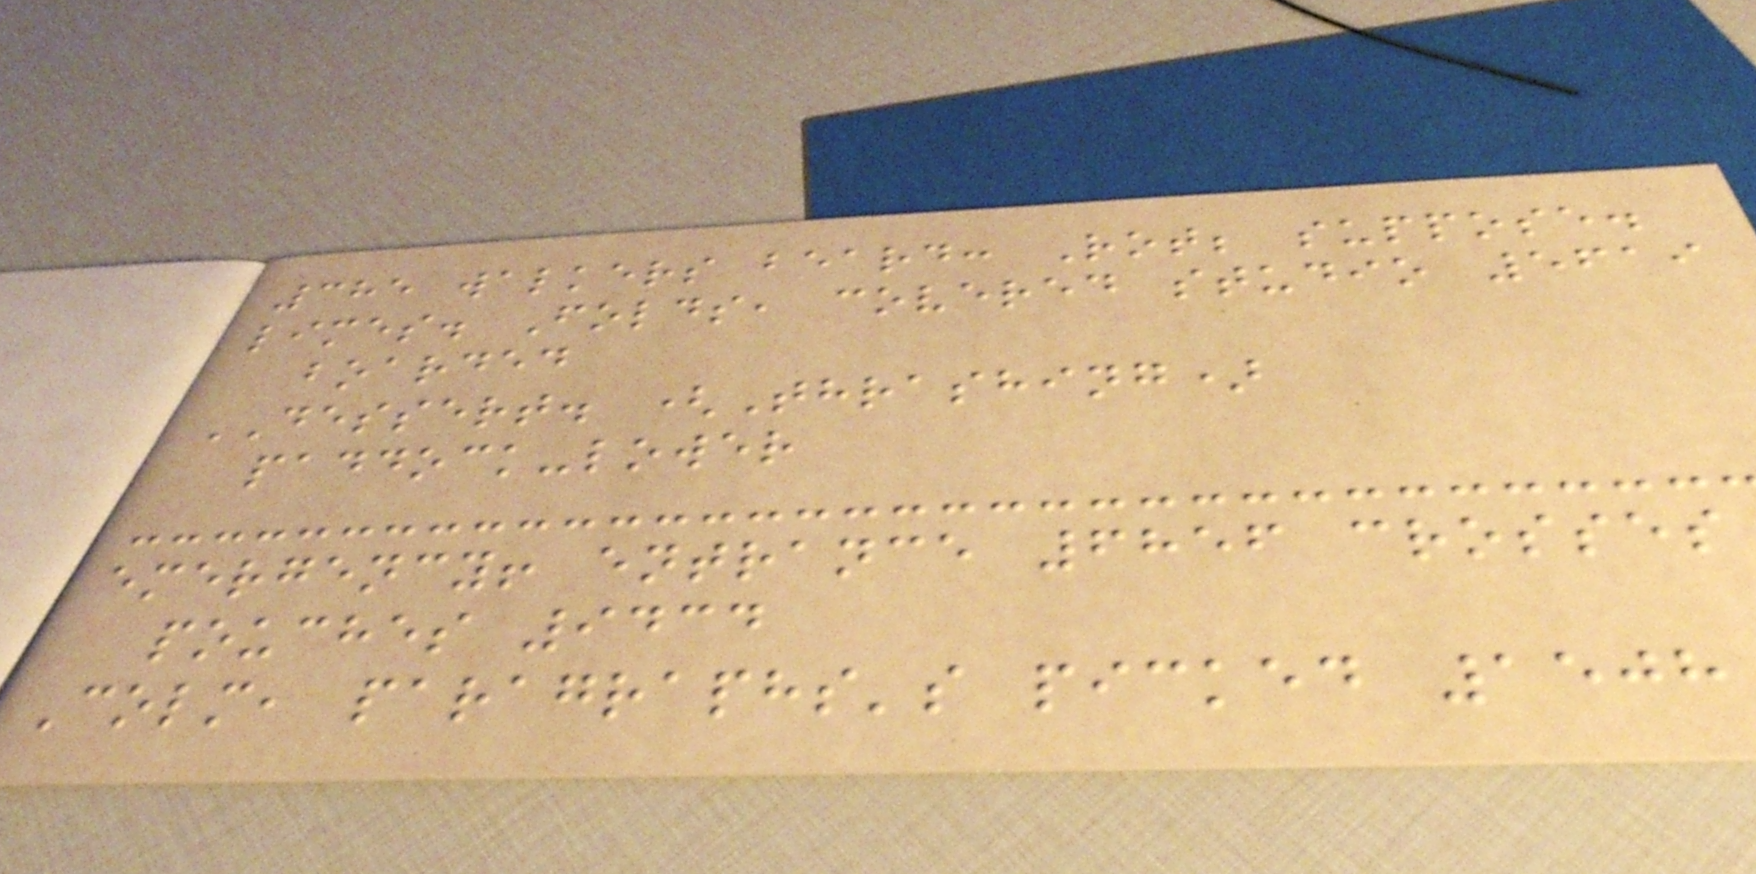385 walkers beard: Rot; suppose.
limes. Folds, covered studio 5619
boarded
DESSERT. (Thrashing)
paddock-lower
emergency! entrance 6856 crosses
pouches 9434
Colm, paragraphs's picked 1508
